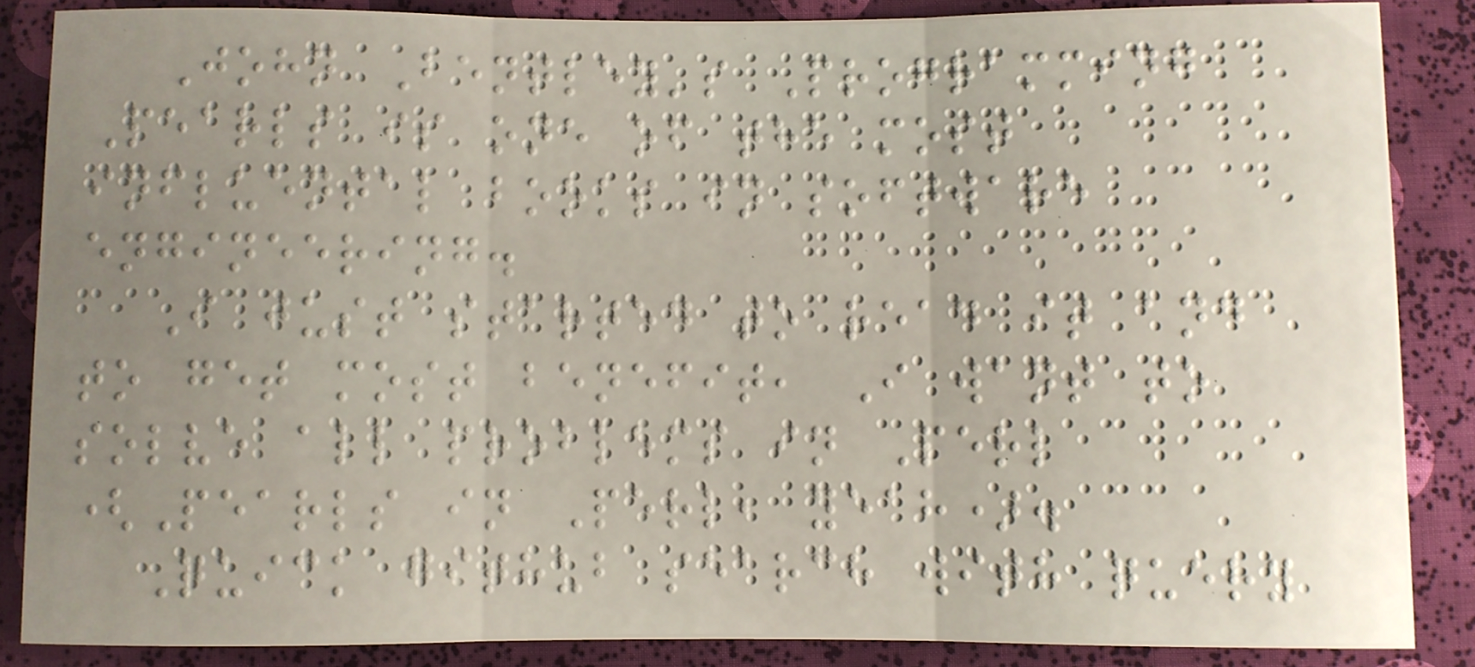John Bentley's Programming
Pearls is one of the most
influental books in software
engineering.
I just started to read it and
to get most benefit, I want to
solve all problems in Perl
(Pearls in Perl, yeah).
Quick github search with query
